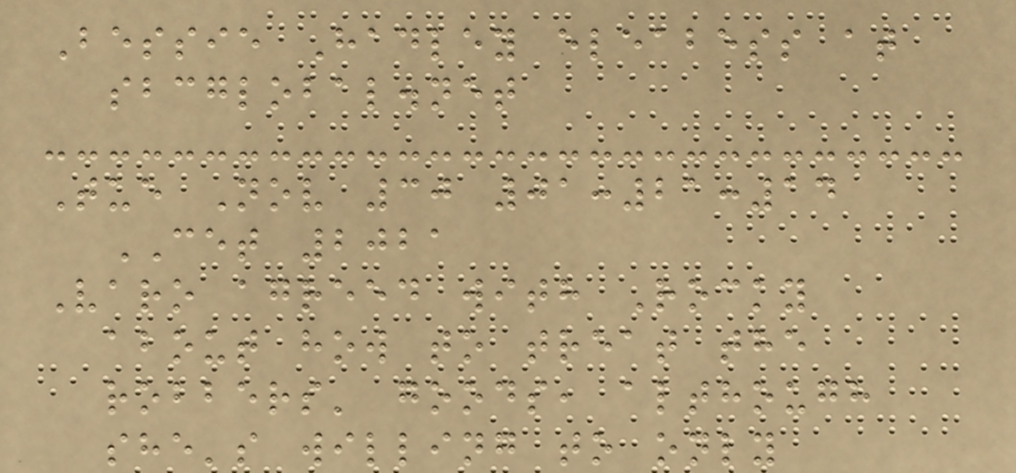Bessie Hadley eleabess at
sbcglobal.net
Tue Nov 30 01:21:14
CET 2021
Varo agreed with Rocky
about how to treat the
robbers' goods, although
she's willing to only
